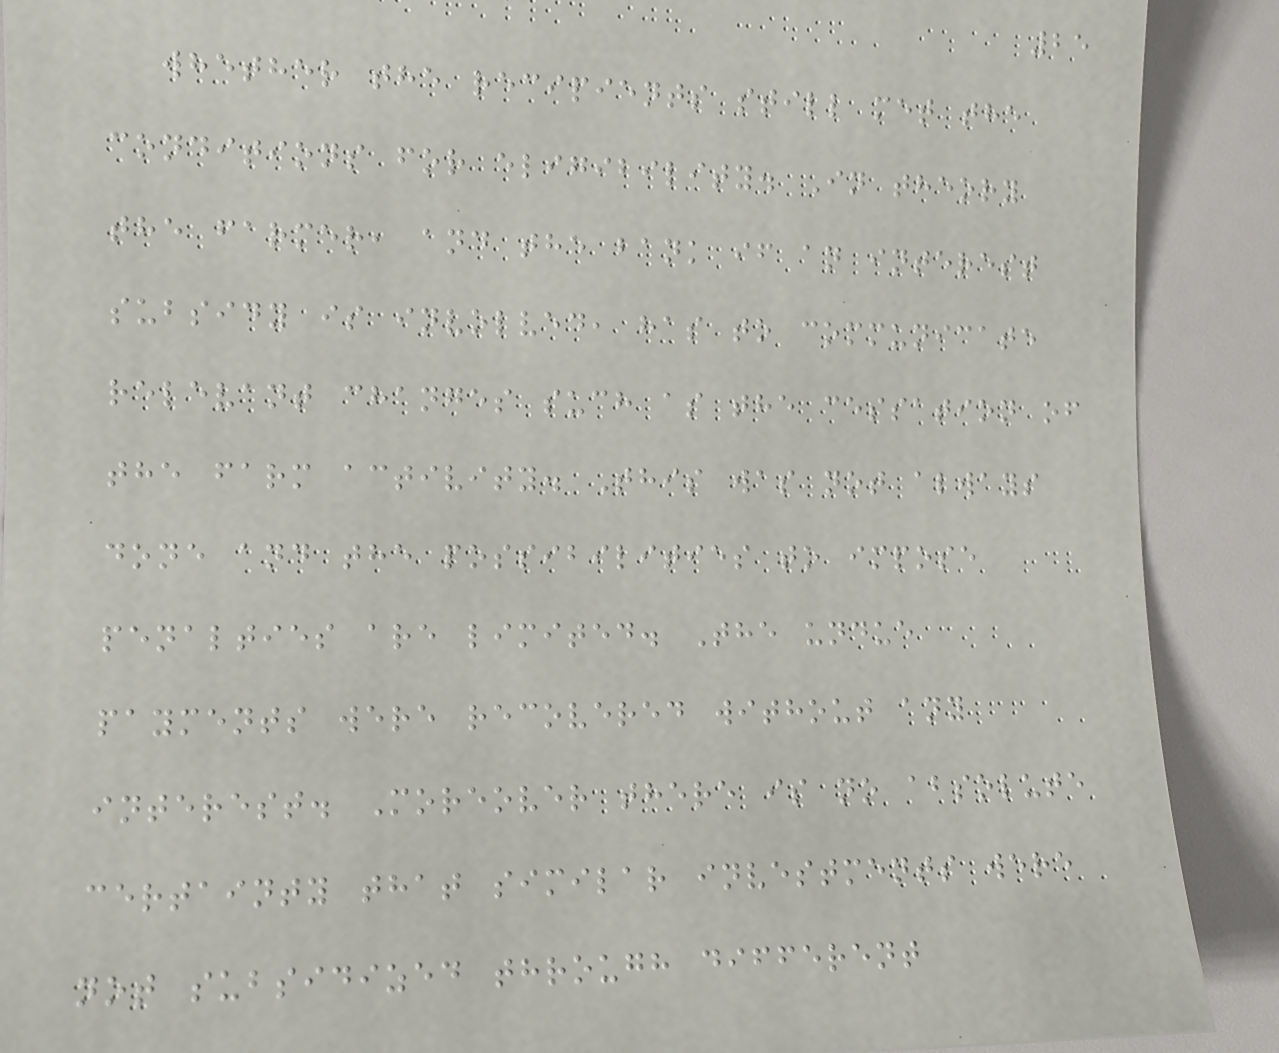25
whether the recipients still met the
conditions for eligibility. In theory
the farmer, and the bank if an interest
subsidy is involved, has to communicate
relevant changes such as the cessation of
the farm activity. This was not always
done and the possibilities to impose
penalties are limited. The undue
payments were recovered without any
interest. Moreover there is no absolute
certainty that similar investments were
not subsidized through different
